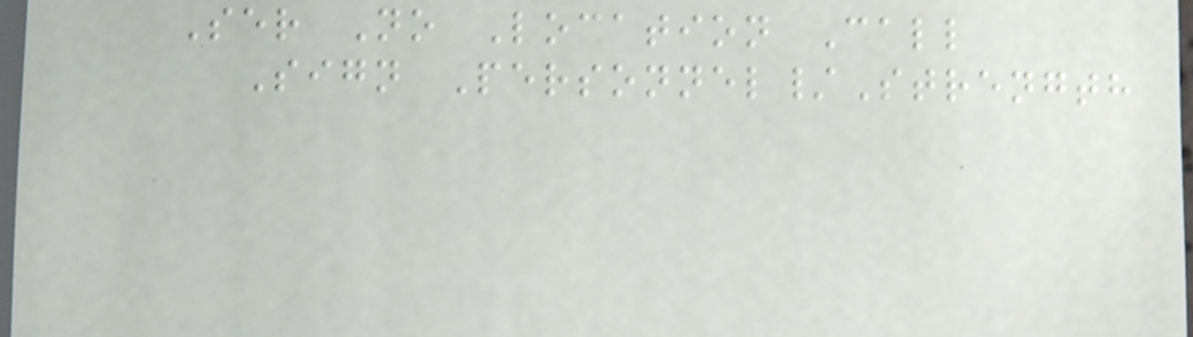Ser No Location Call
Sign Personnel/Strength
